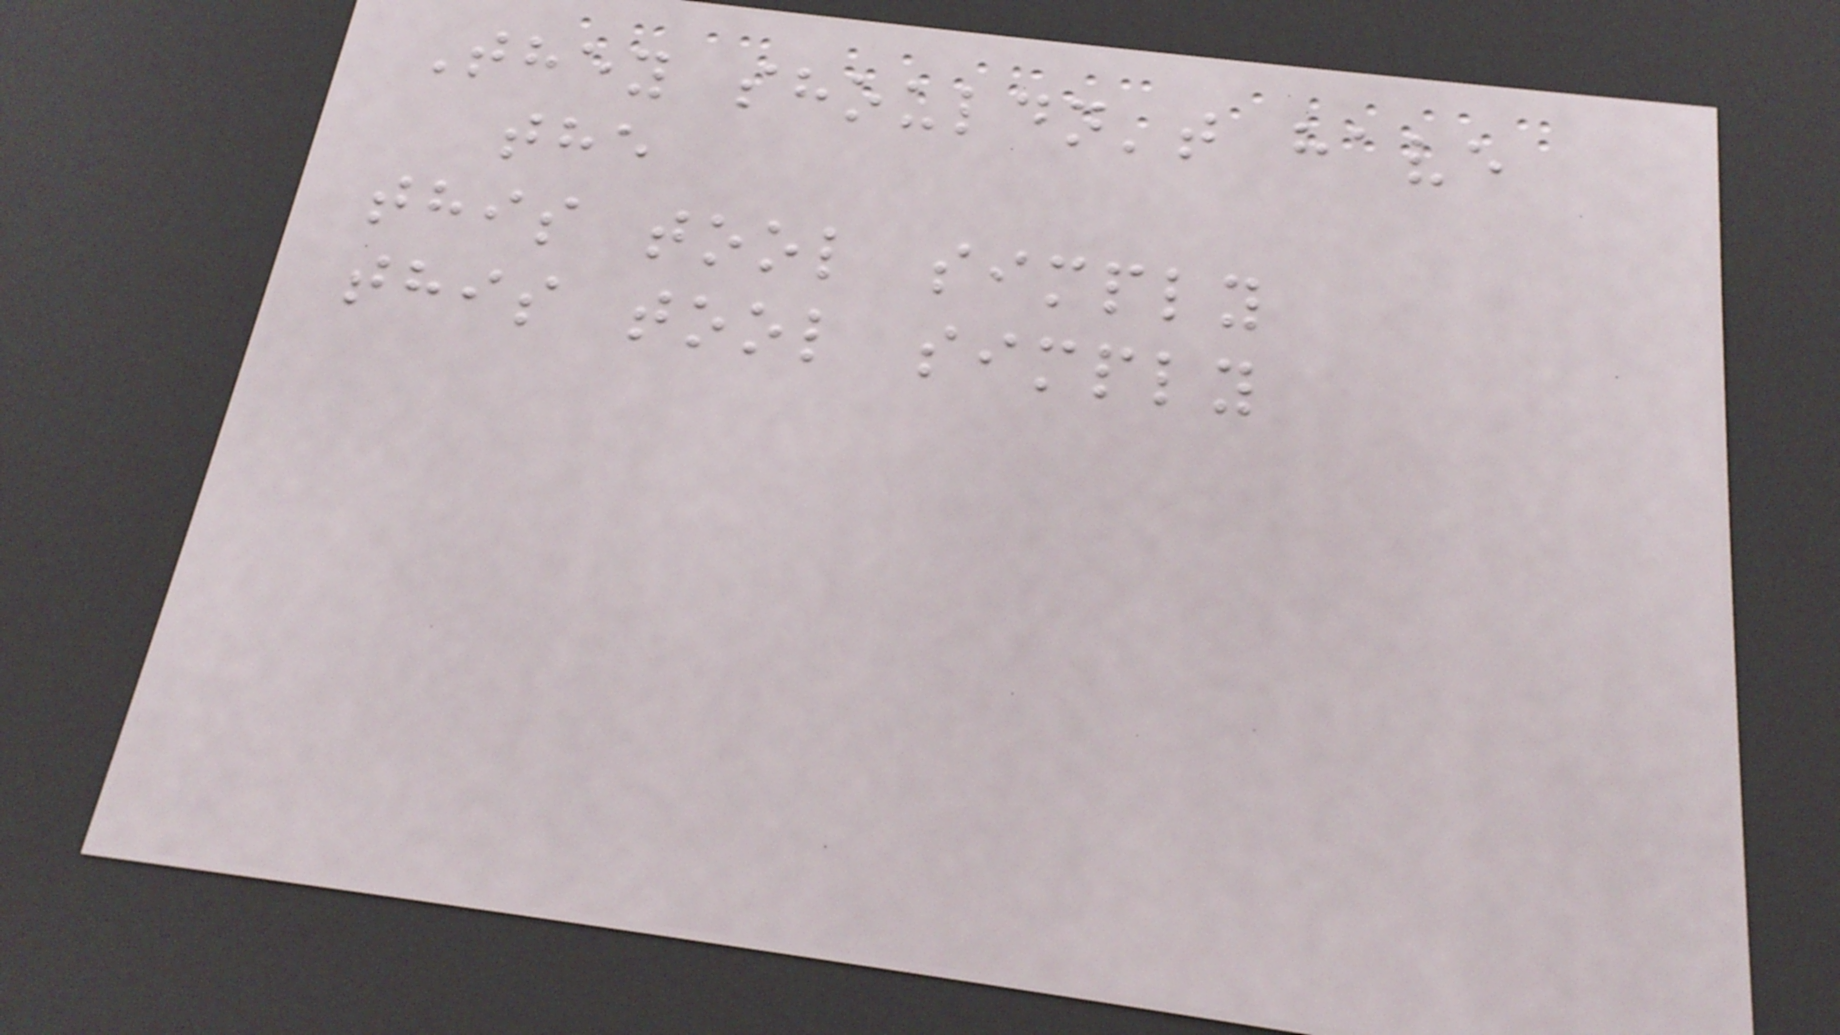They shouldn't have
the
this tool simply
this tool simply
